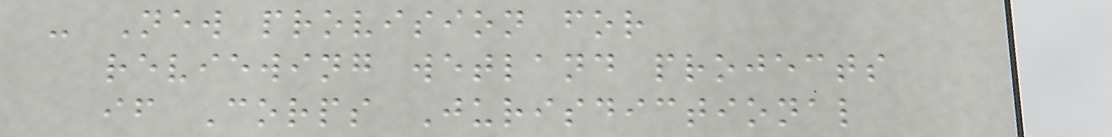- New provision for
reviewing wetland projects
if Corps Jurisdictional
